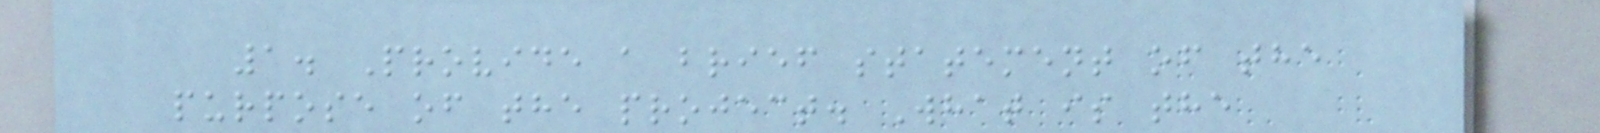1. Provide a brief statement of the
purpose of the project. What is the
